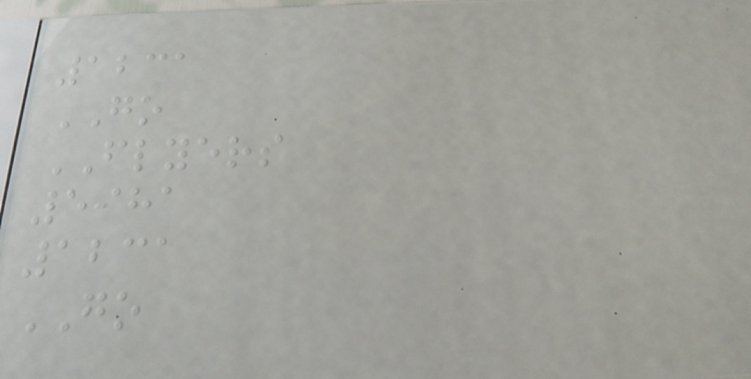1231
GO
FLYERS
5981
1231
GO
